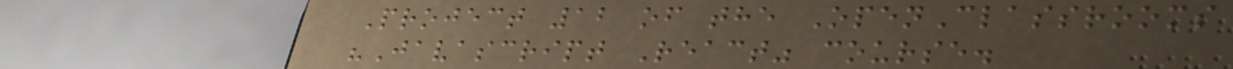Project 12 of the OpenClassrooms
"Javascript React" course.
